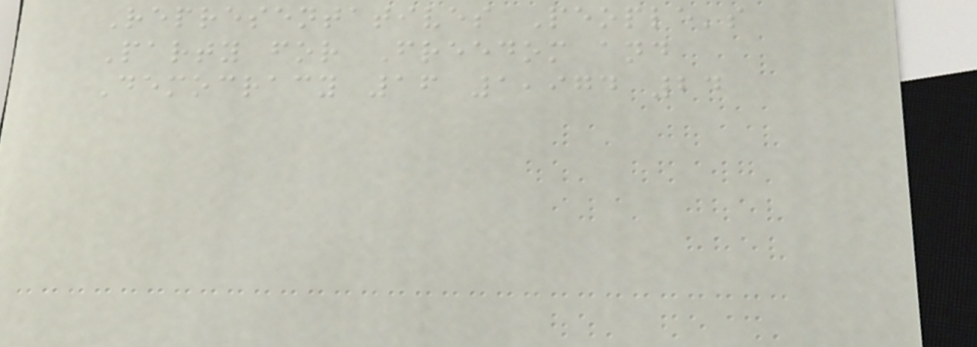Representatives People's
Party for Freedom and
Democracy 16 1,974 24
